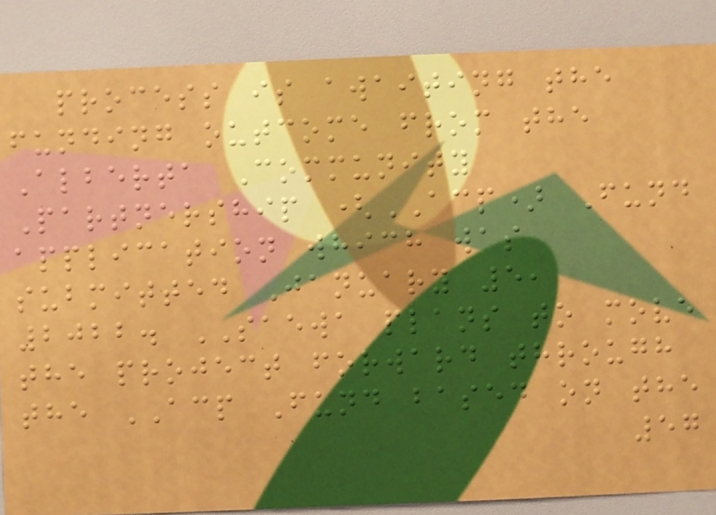process is awaiting the
funding outcome from the
Alberta Community
Partnership (ACP) Fund
application which was
submitted January 5,
2022. SAEWA plans to move
the project forward through
the ACP Fund based on the
57
